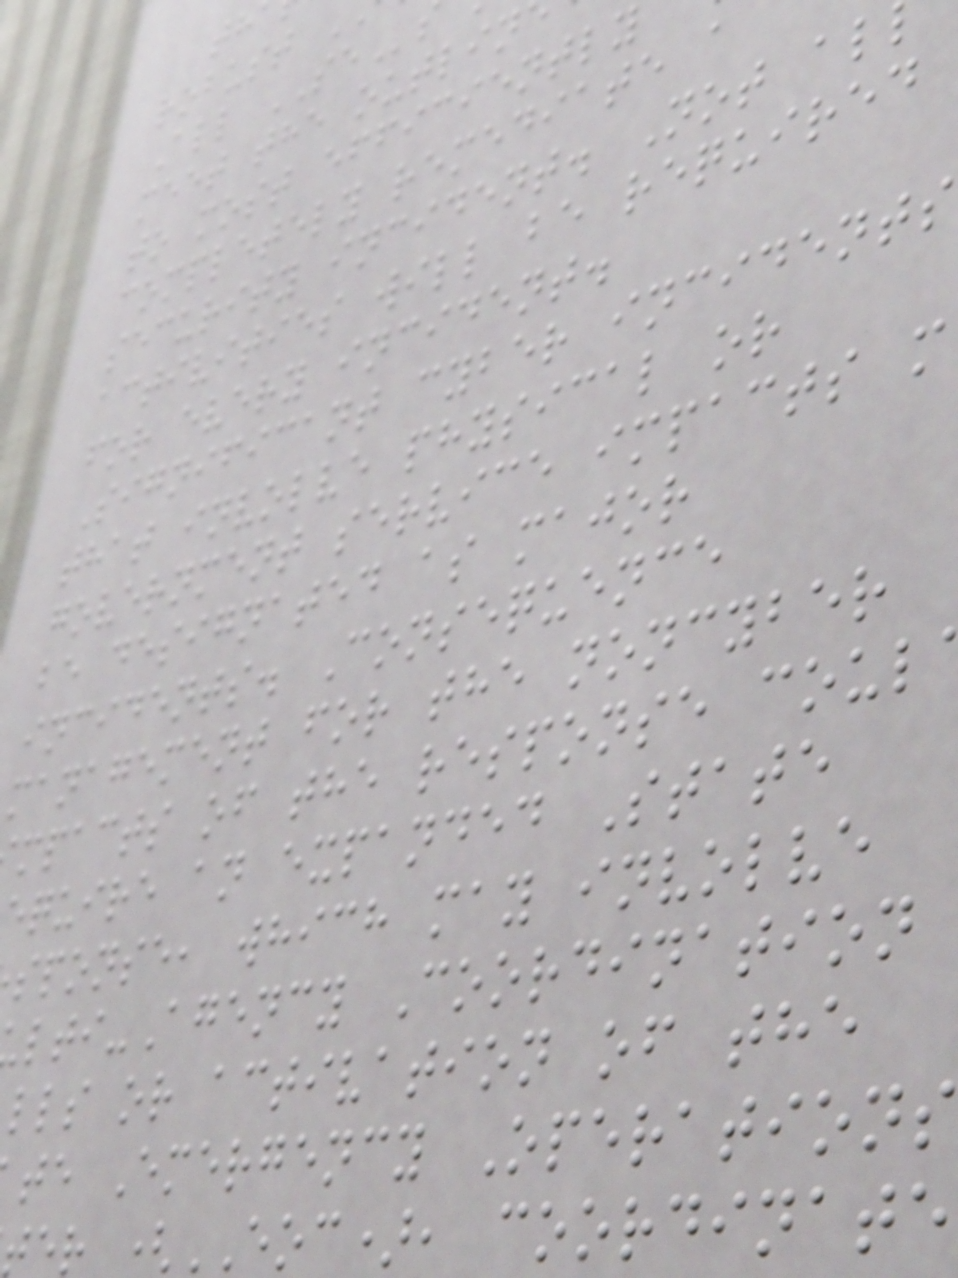All SE
meet the outlin
to most efficiently
completely remediate a
security incident. Not al
activities will be required
for every incident.
Significant cyber incidents
that involve physical or
government service impacts m
be designated as major
incidents. Consequence
management for the noncyber
mpacts of the response coul
equire an expanded State
sponse, which may involve
lti-Agency Coordination
lls or activation of the
te Emergency Operations
ter (EOC), coordinate
